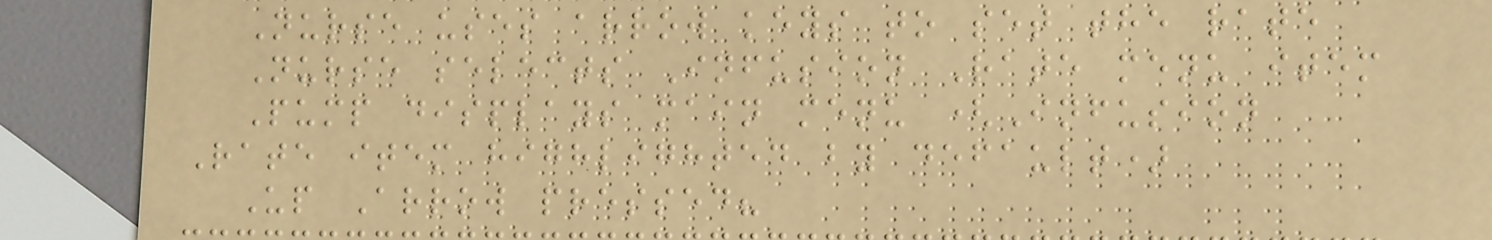Nurse uses arrow keys to set the rate
Nurse selects Infusion Rate menu item
Pump displays main menu (Infusion
Rate item highlighted by default)
Up Arrow pressed?
